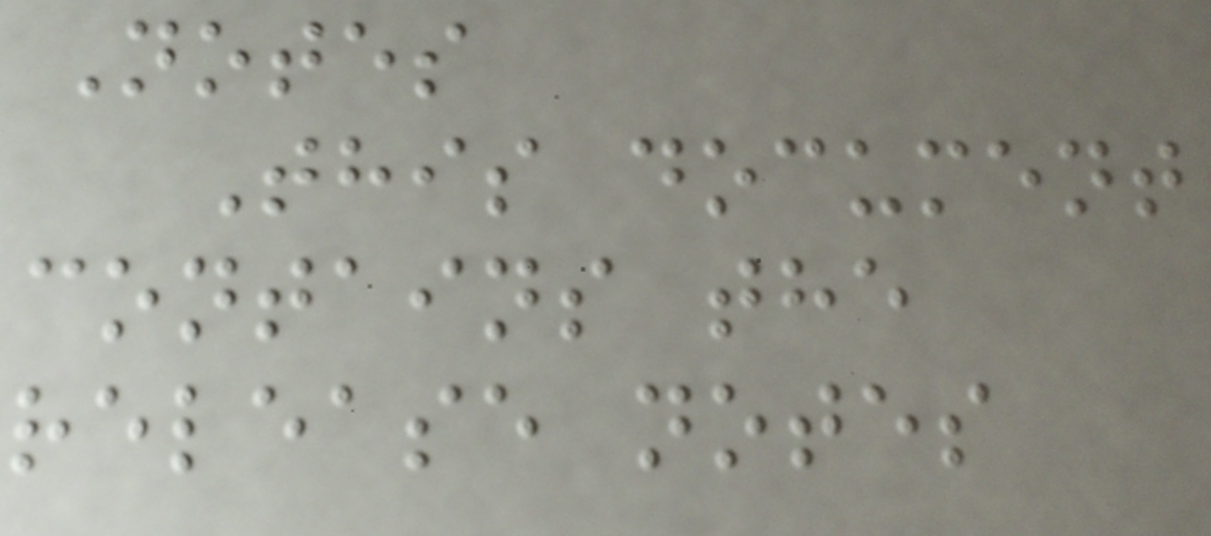Notes
This document
contains the
release notes
